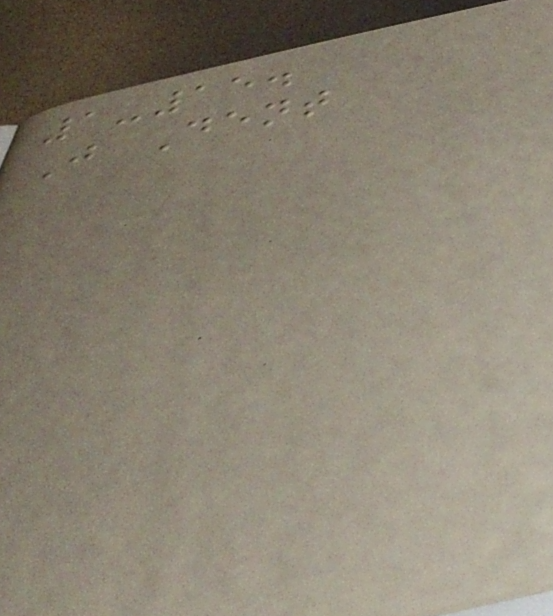1-15.
J Dent
